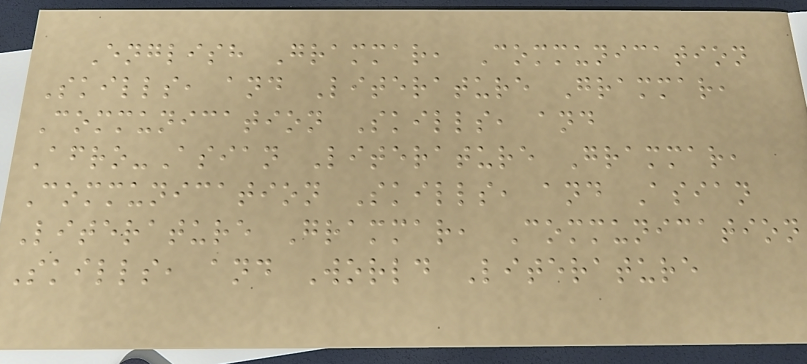English Grammar, Communication
Skills, and Literature Grammar,
Communication Skills, and
Afro-Asian Literature Grammar,
Communication Skills, and Asian
Literature Grammar, Communication
Skills, and World Literature
